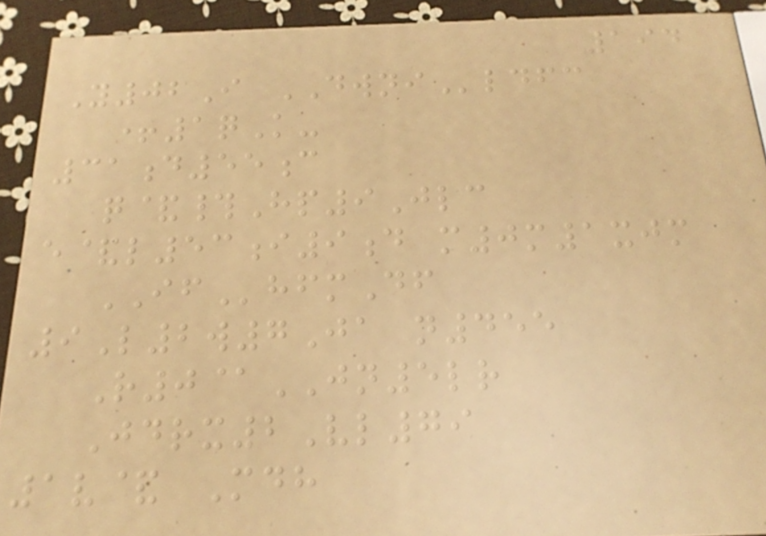194
Y02I DWNIldfc
+1qK-
31d55c
q&#Hp9Jlc
e&l53i9d m0m1xjm
IFhfmDf
9L2w7Ja n455
R0@JN5lr
Jdrx2Vl79
1v& Mdh
